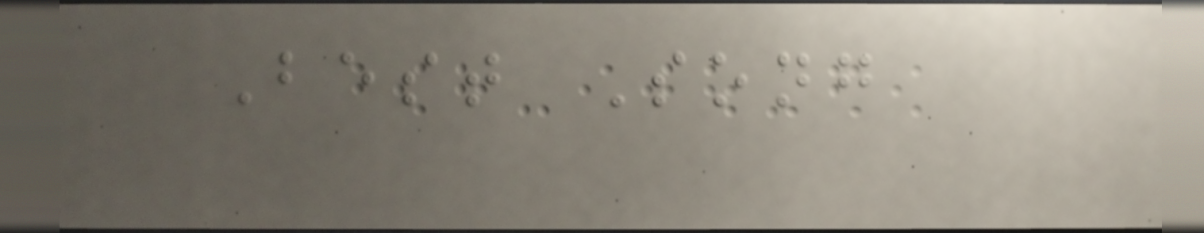Best Song
